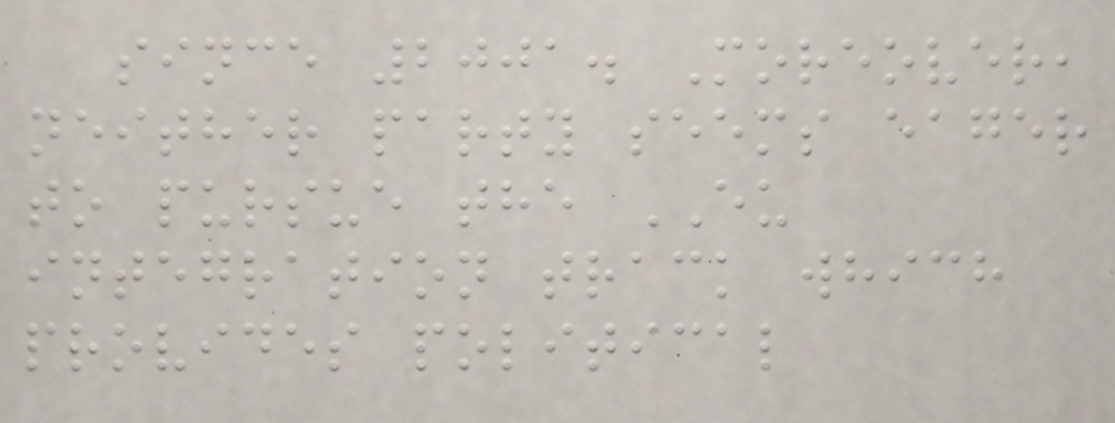since 2001. Moreover,
neither party seems eager
to pursue the EU
integration track which
provides political
